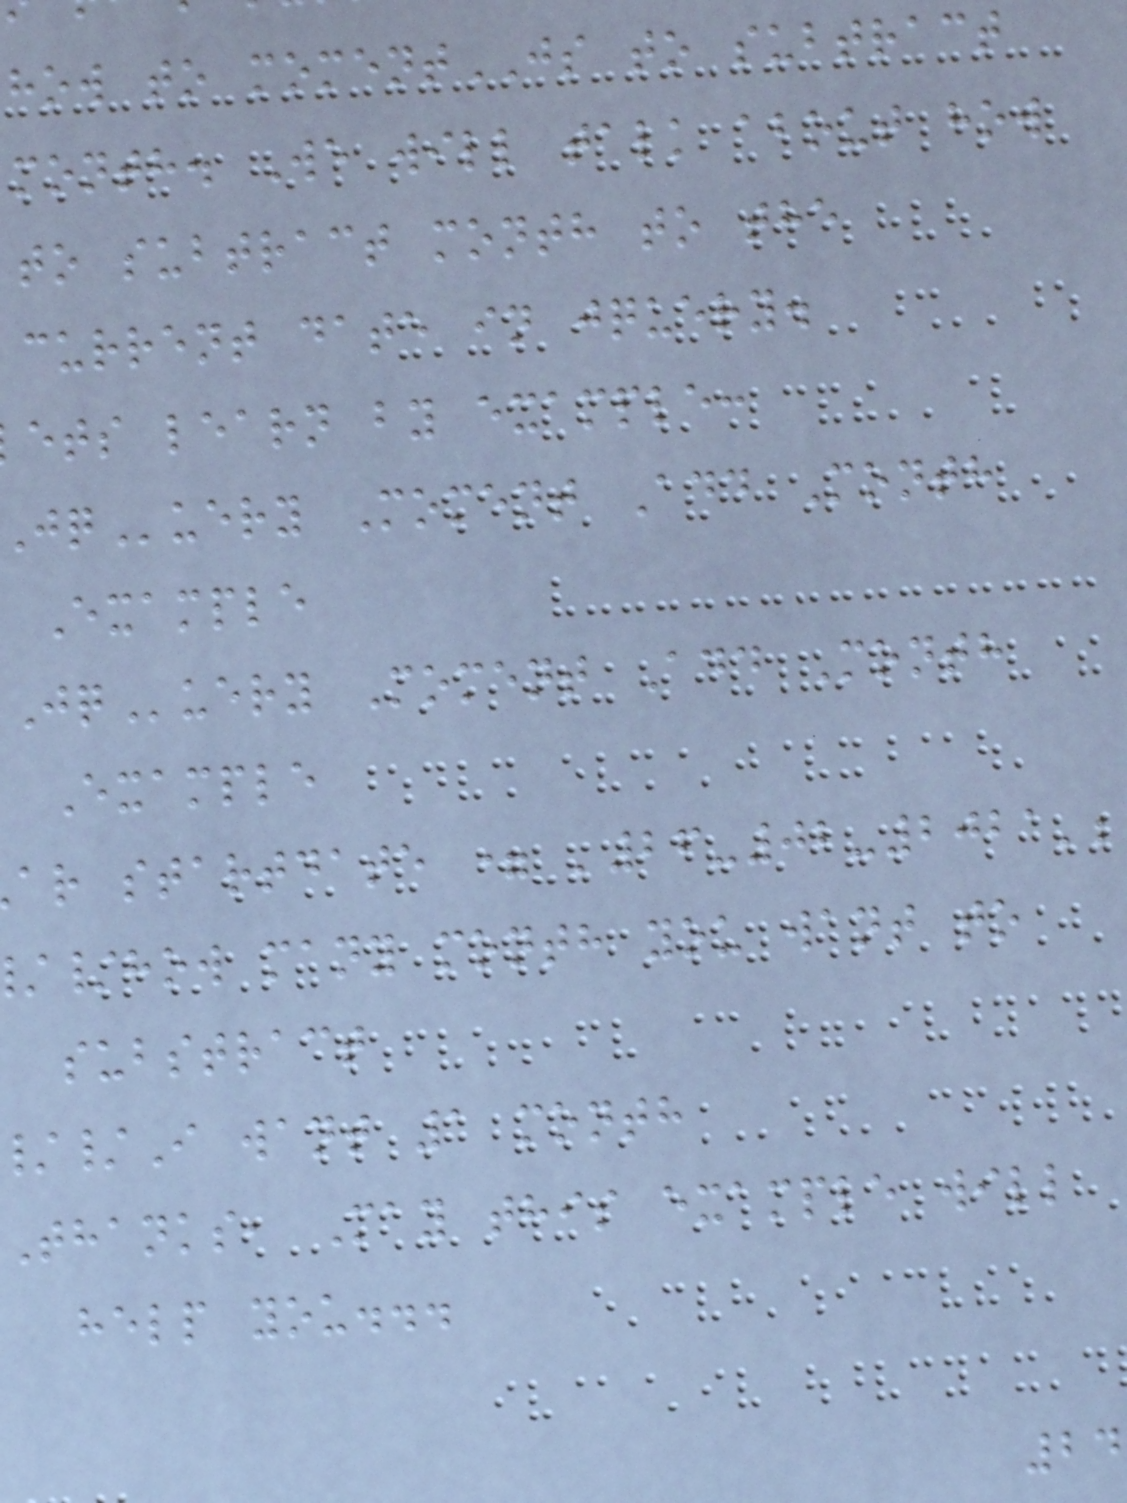how to momentJS to subtract
month. We will talk about how
to subtract month to the
current date in jquery.
ets learn by example:
uery Moment Add Month
Example
uery Moment Add Month
Example
ar startdate = '26-02-2021';
/how many month you want to
substract
/I want 1 month
Thanks, May this example will
help you...
